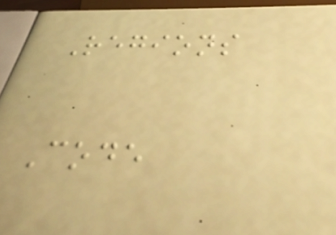Regions
Code
